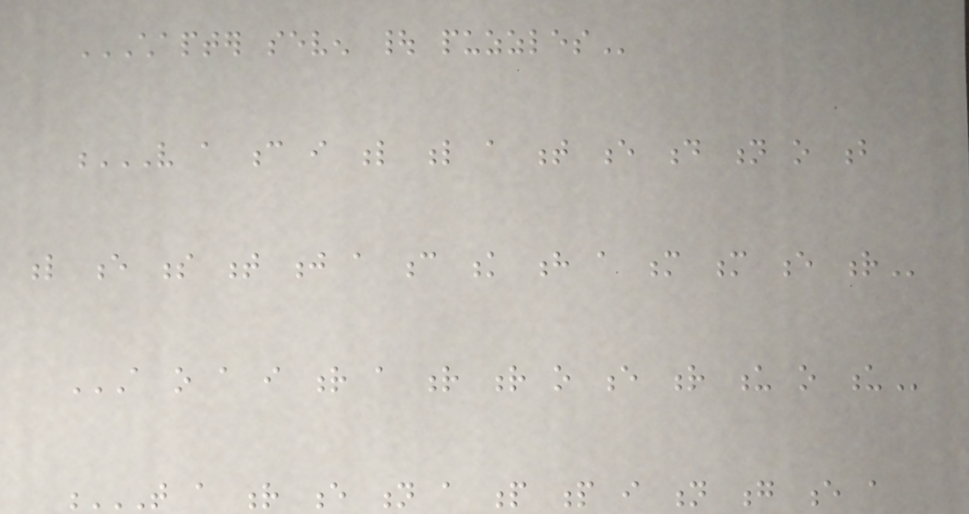CHAPTER SEVEN | PUZZLES
V A C I L L A T E D N O B
L E S T J A C K H A M M E R
A O A I R A R R O E R U O U
T A R E N A P P I N G E A
